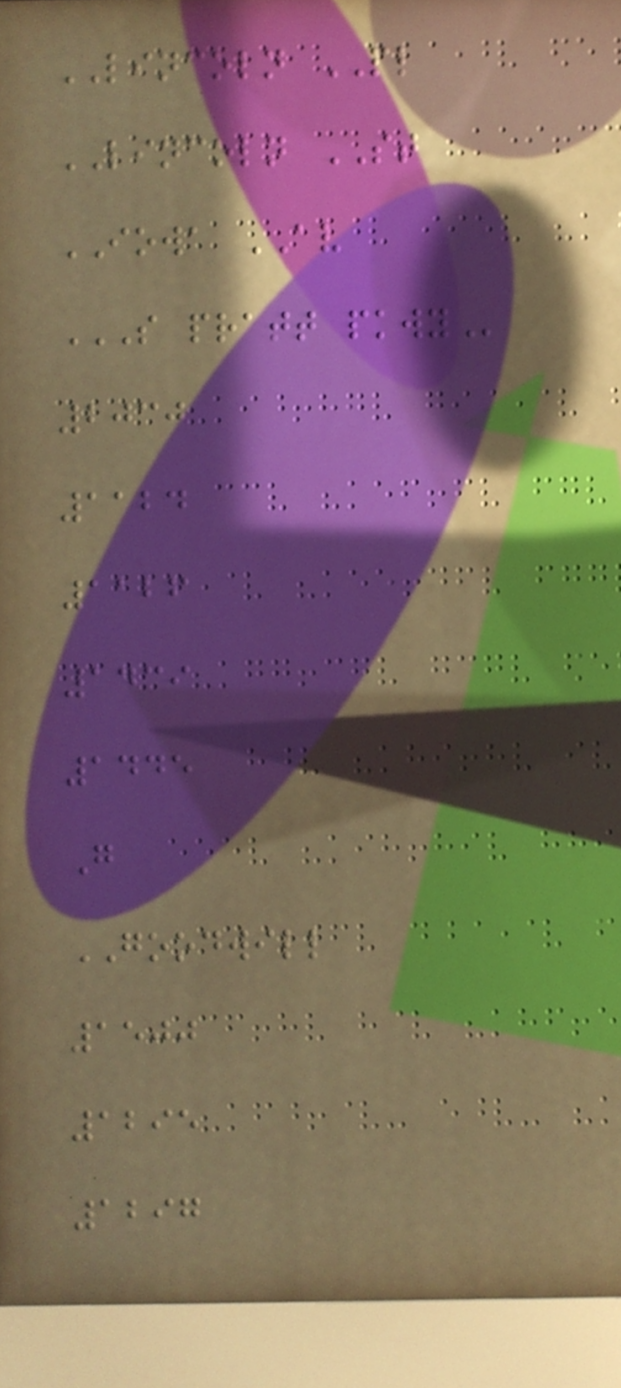LINCOLN PL
LINCOLN ST
IOWA AV
S PRATT PKWY
2030
1124
1126
1439
1445
G
GOODWILL
1500
1295
1297
